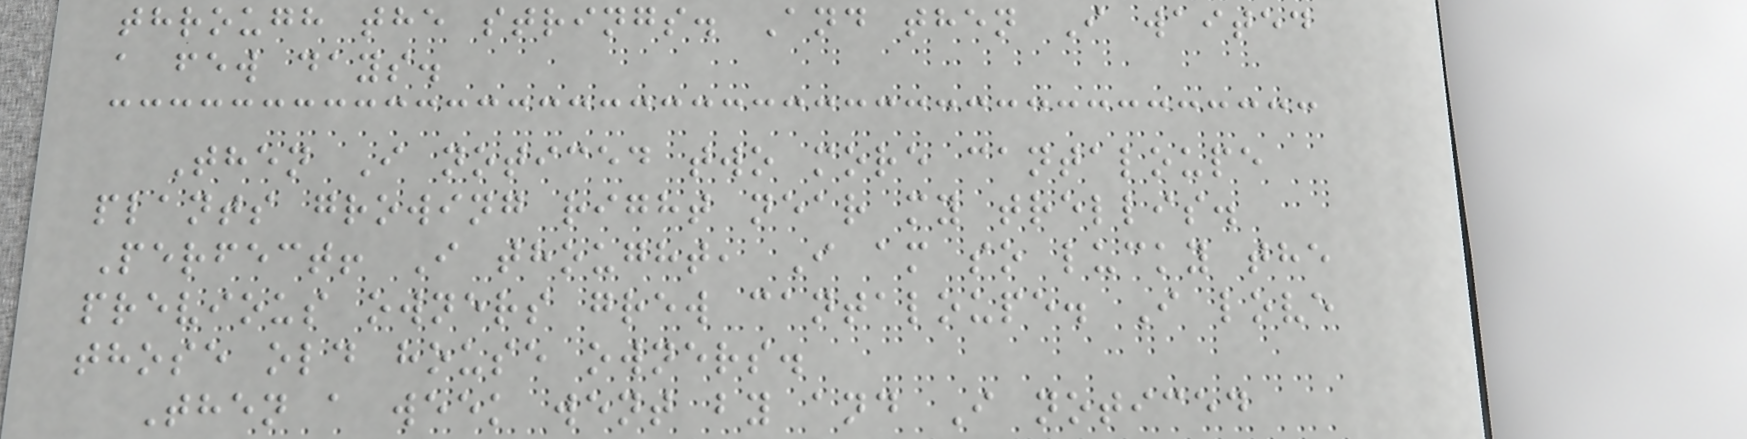through the strings. And then I waited
a few days.
Then I noticed two more cantaloupe
plants growing right near my trellis.
Perfect! I thought, I am so lucky the
previous owners grew cantaloupe. I love
those old house owners.
Then a week went by and I noticed
